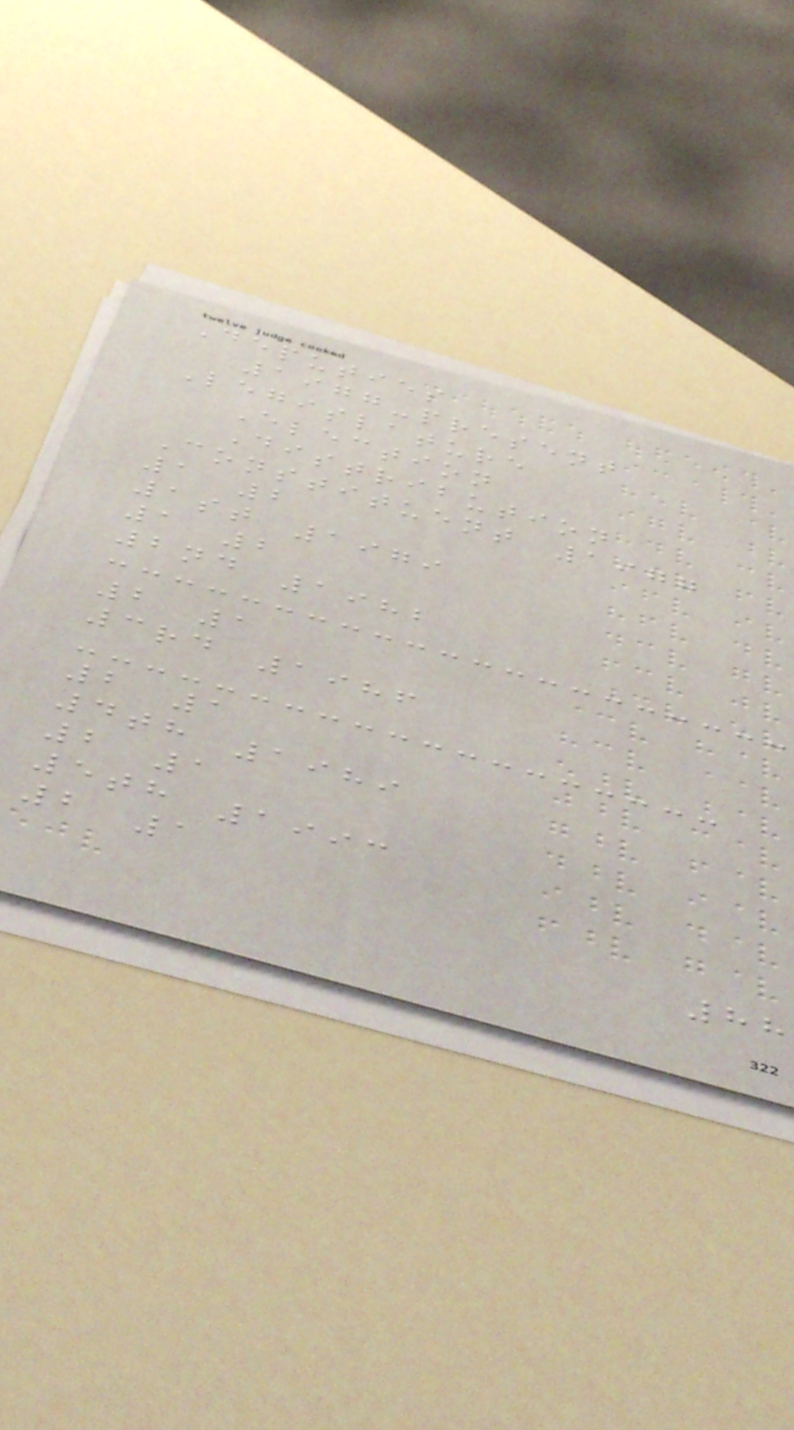Deputies
1977-present
Legislature
Election
Distribution
Constituent 1977
1 2
1st 1979
1 2
2nd 1982
2 1
3rd 1986
2 1
4th 1989
2 1
5th 1993
2 1
88
